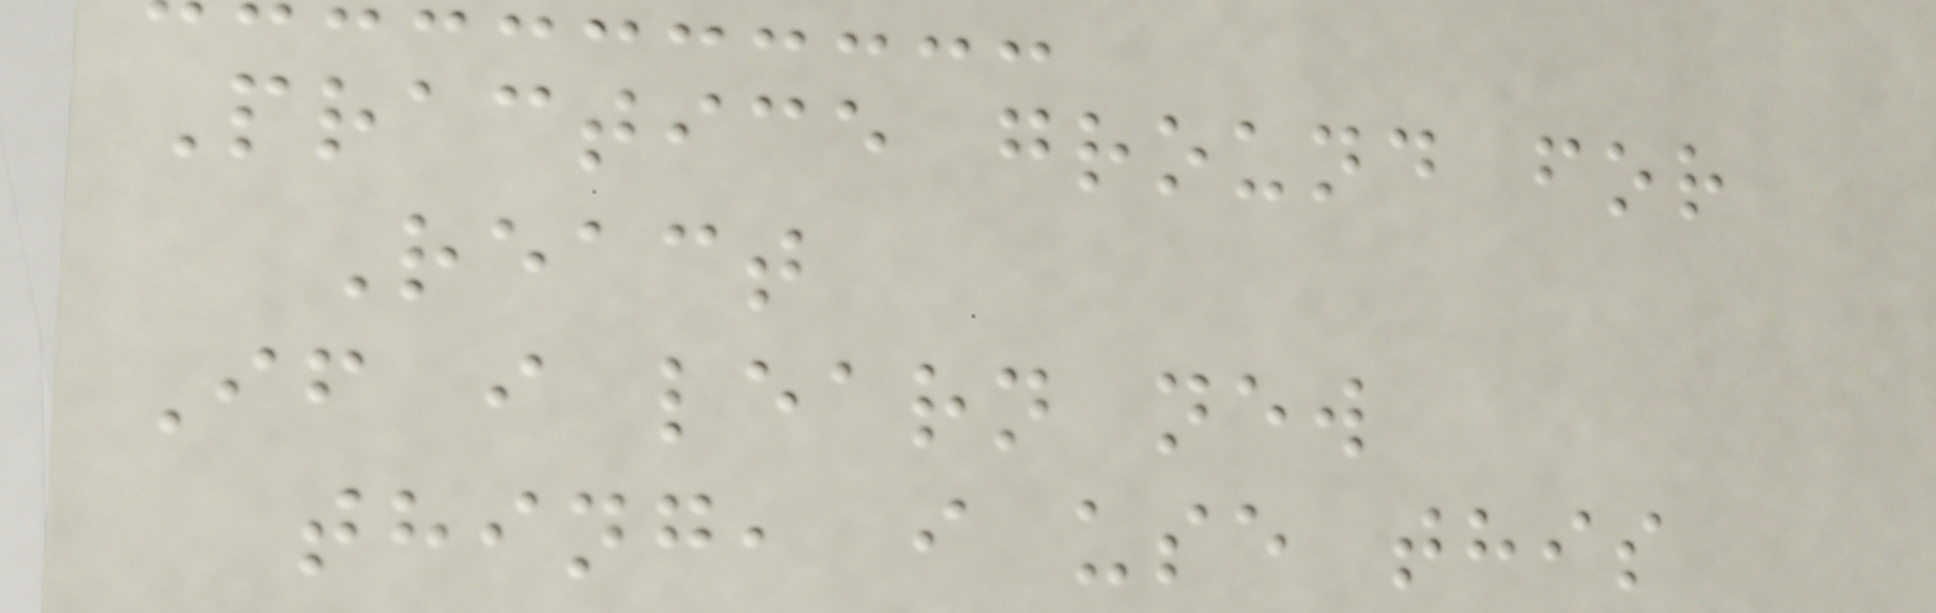Practice ground for
React
If i learn new
thing, i use this
